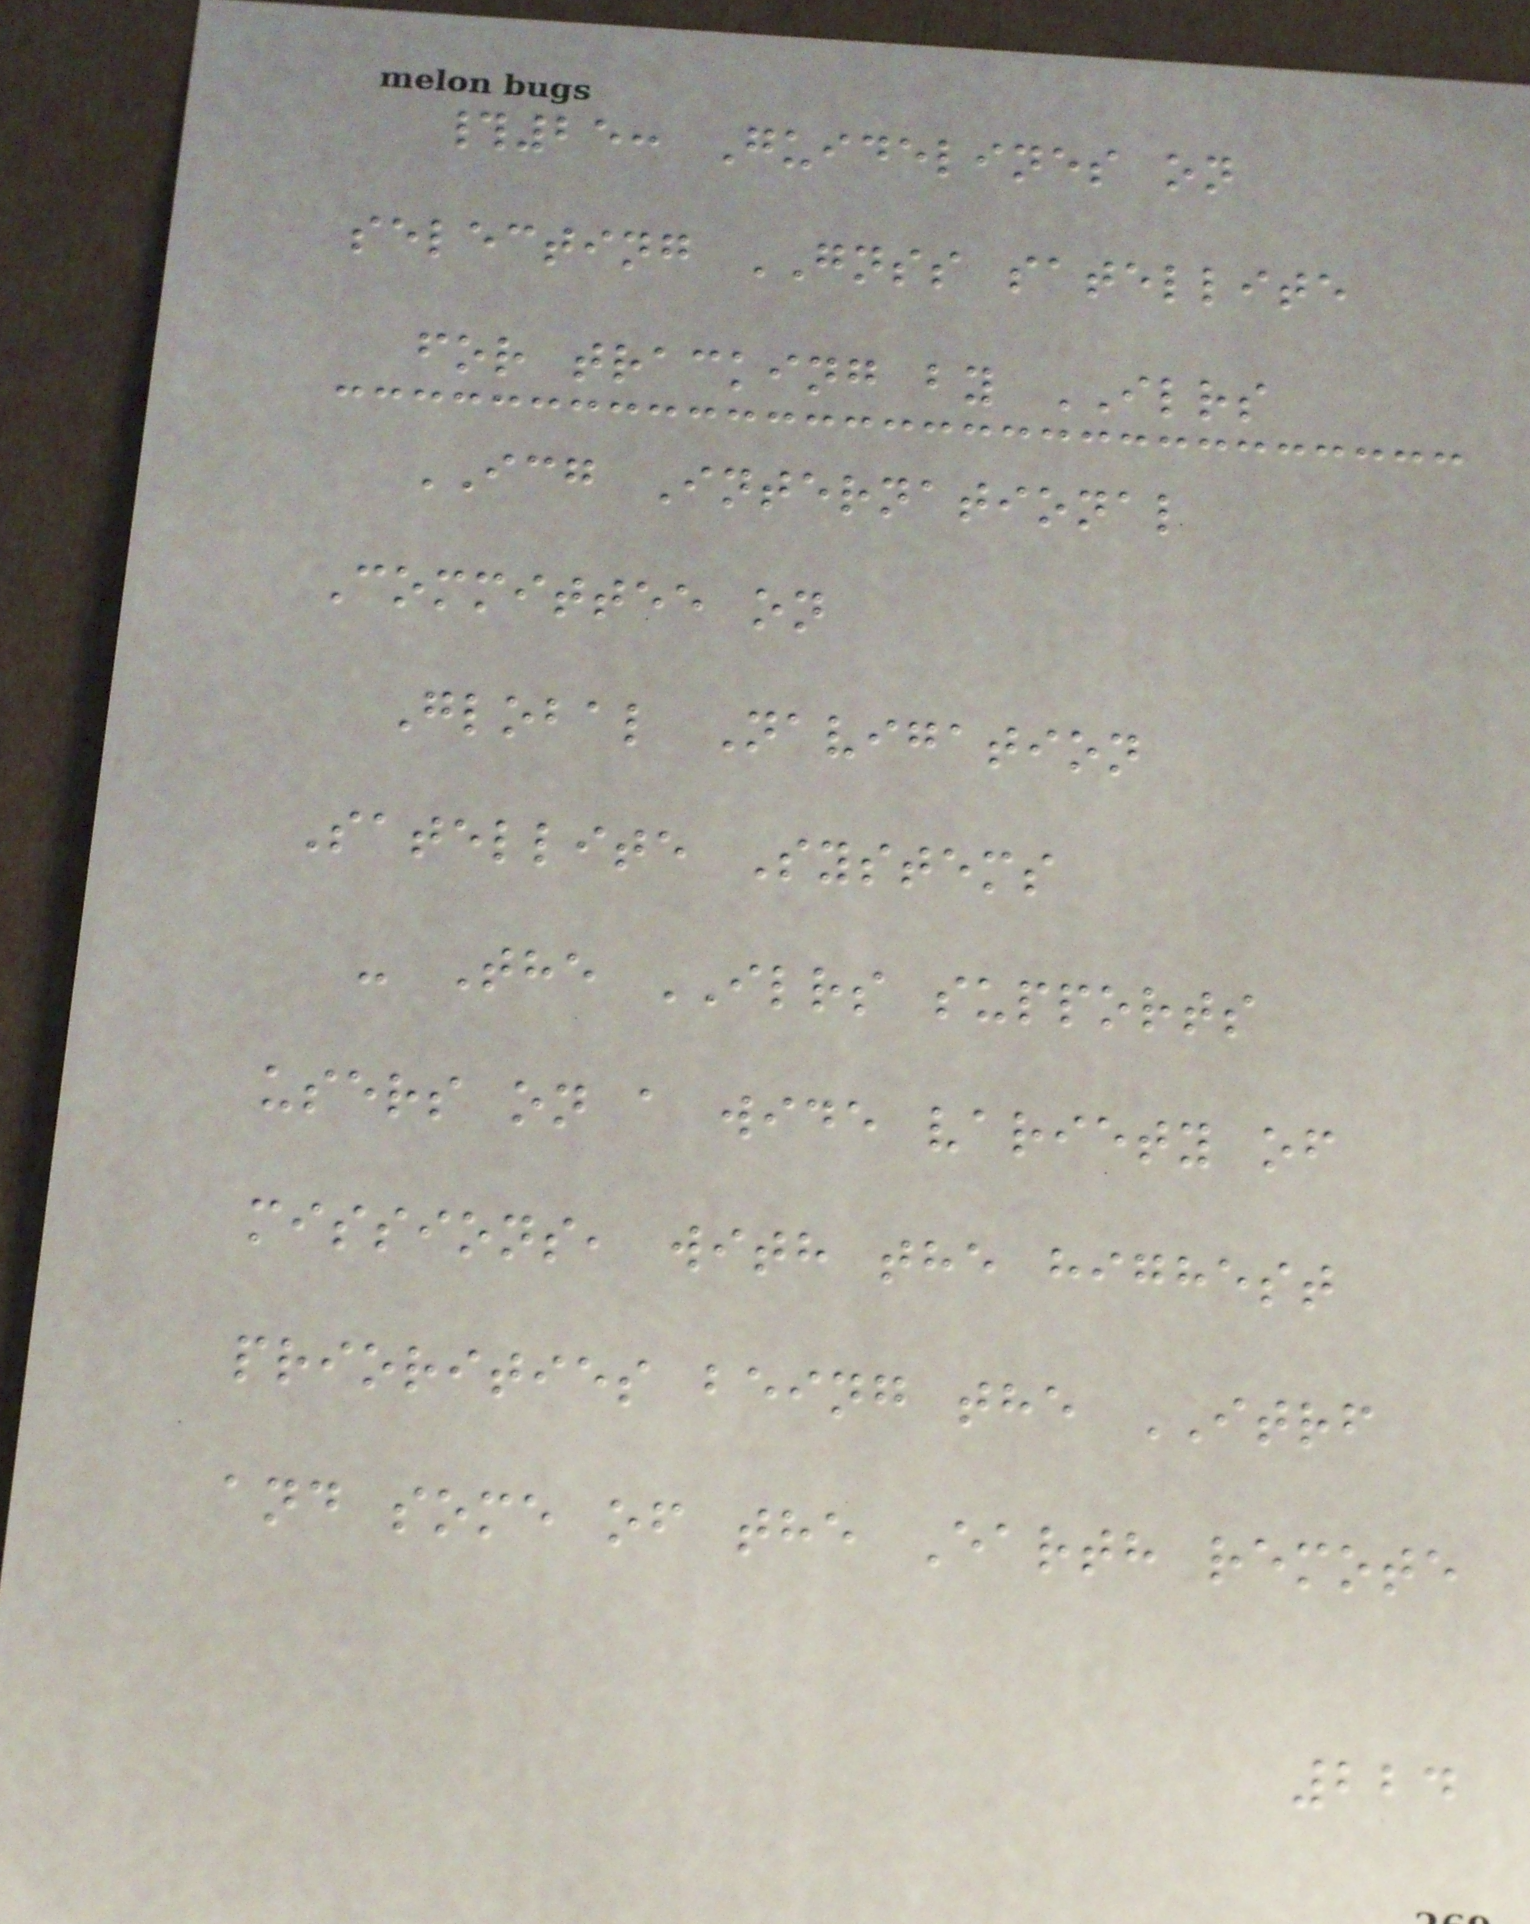#25: Guidelines on
selecting GNSS satellite
for tracking by ILRS
ICG International
Committee on
Global Navigation
Satellite Systems
- The ILRS supports
users on a wide variety of
missions, with the highest
priorities being the ITRF
and some of the Earth remote
224
